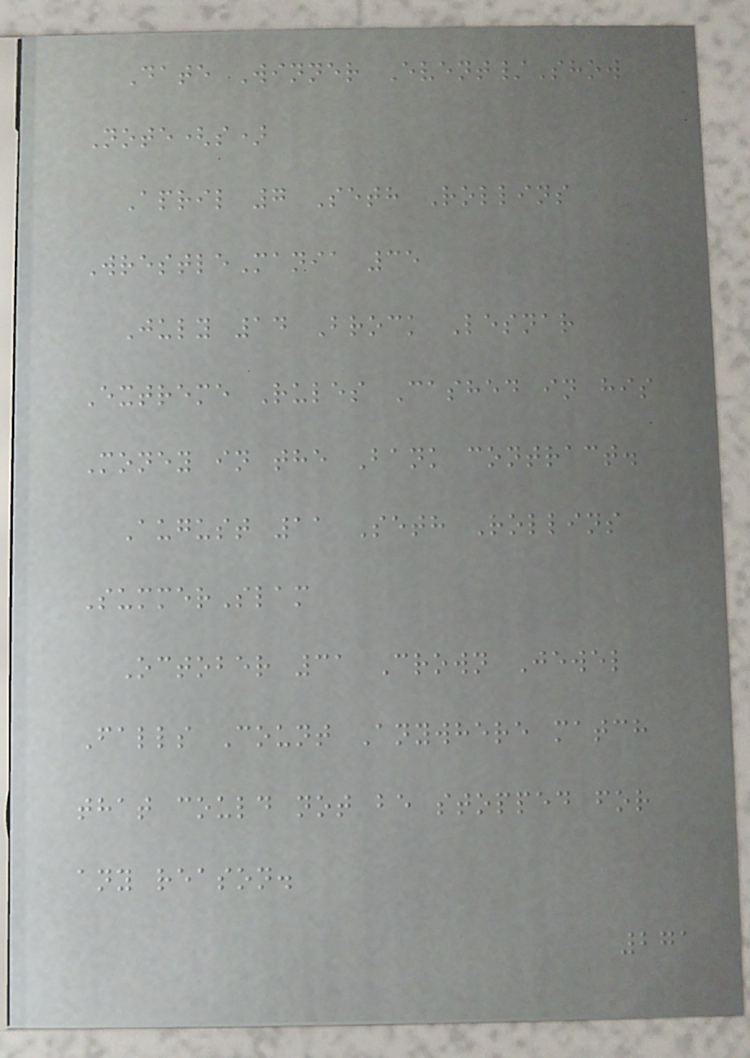Date Winner Event/Show
Note(s)
April 7 Seth Rollins
WrestleMania 35
July 14 Brock Lesnar
Extreme Rules Cashed in his
Money in the Bank contract.
August 11 Seth Rollins
SummerSlam
October 31 Crown Jewel
Falls Count Anywhere match
that could not be stopped for
any reason.
271
